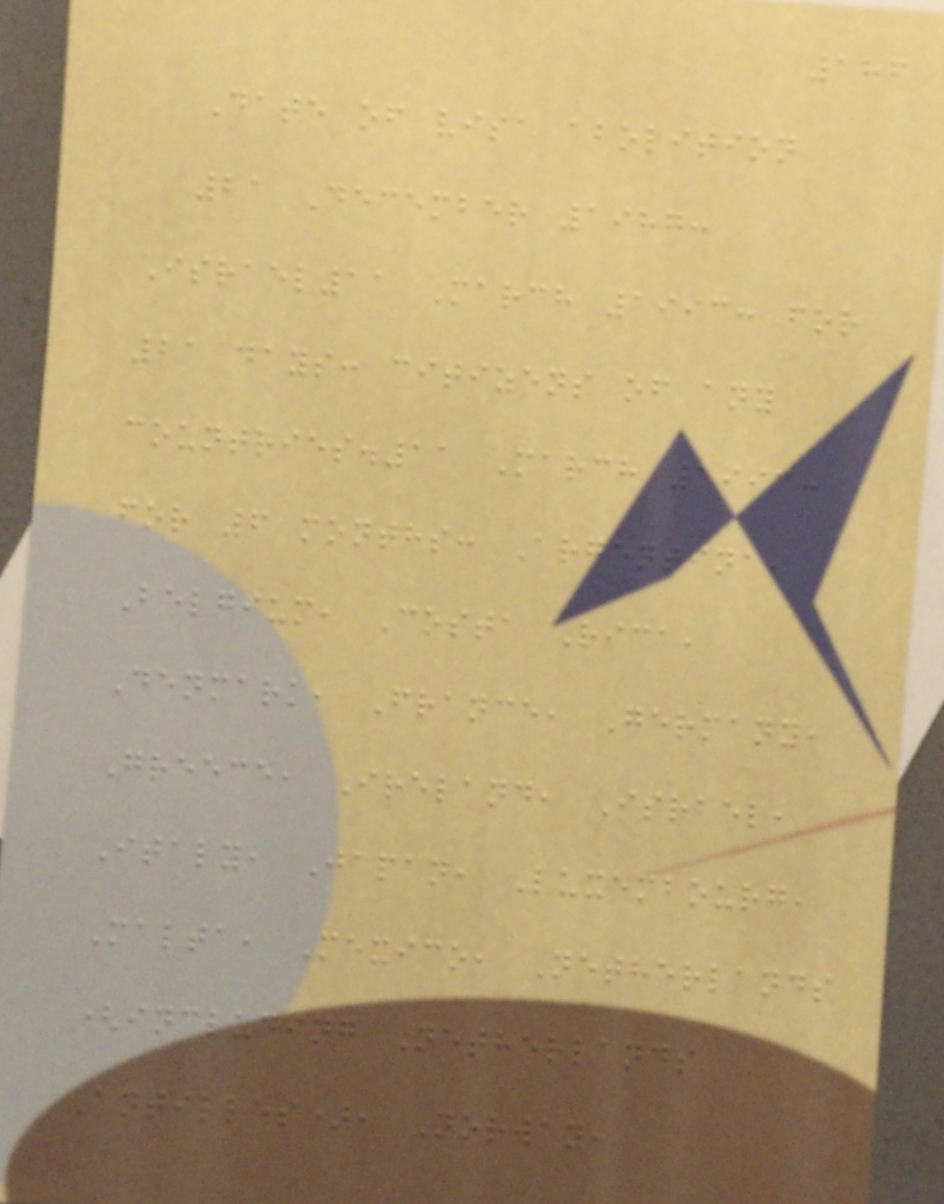186
Date of visa abolition
21 December 1987:
Israel11 March 1993: for
21 days: citizens of any
countries.11 March 1993:
for 6 months: Argentina,
Belgium, Costa Rica,
Denmark, France, Germany,
Greece, Ireland, Israel,
Italy, Japan, Luxembourg,
Malta, Mexico, Netherlands
(including Netherlands
Antilles), Norway,
